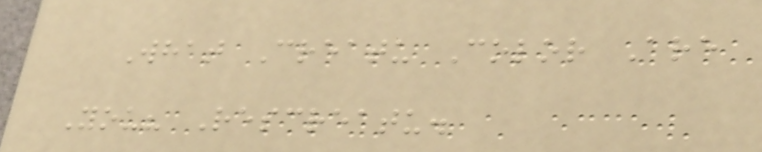What Creatu Color Are
You? Rescreatu.
